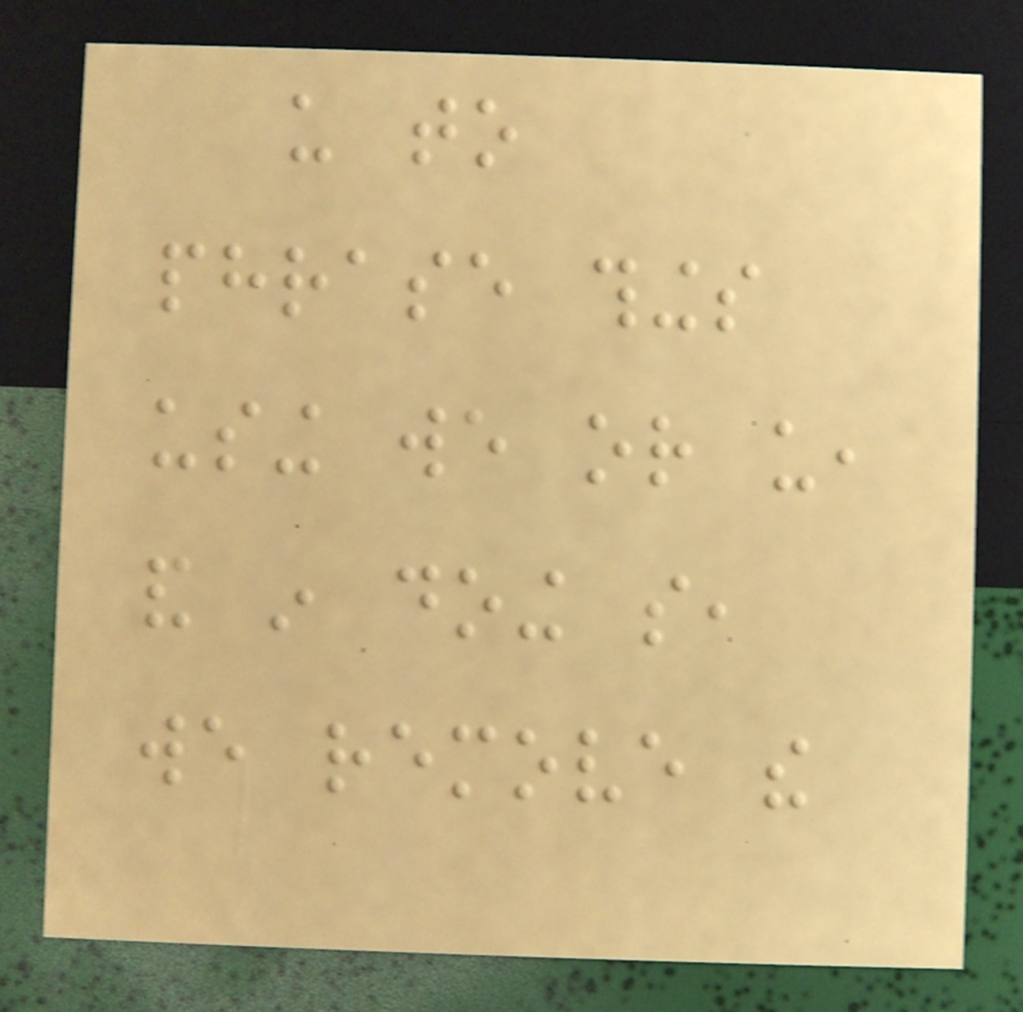us to
phrase things
using we or us,
and in doing so,
we remove the
